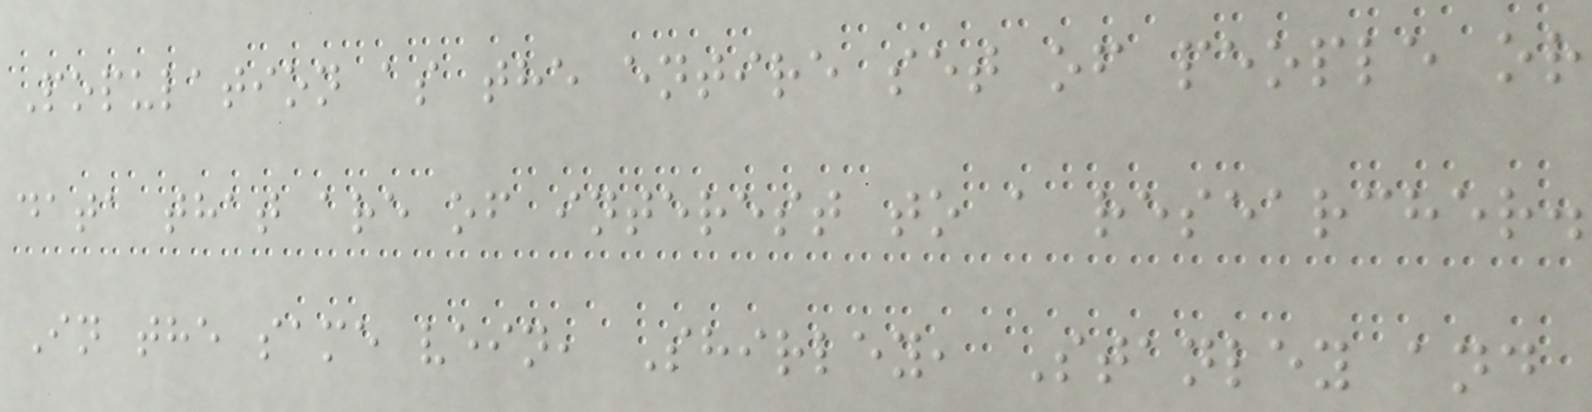Population as the entire set of people or
data that are of interest to a researcher.
In the same vein, Shirley, Stanley and
